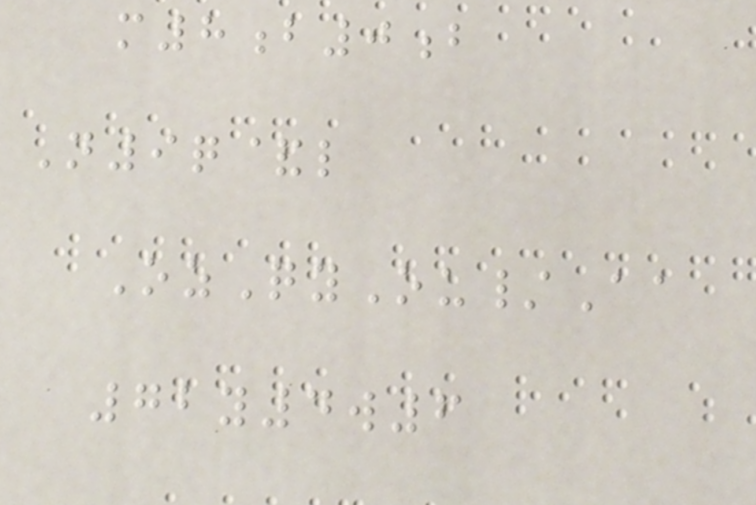m8b0b
N9q&l
OzQyOu/Aa
72y4w6
